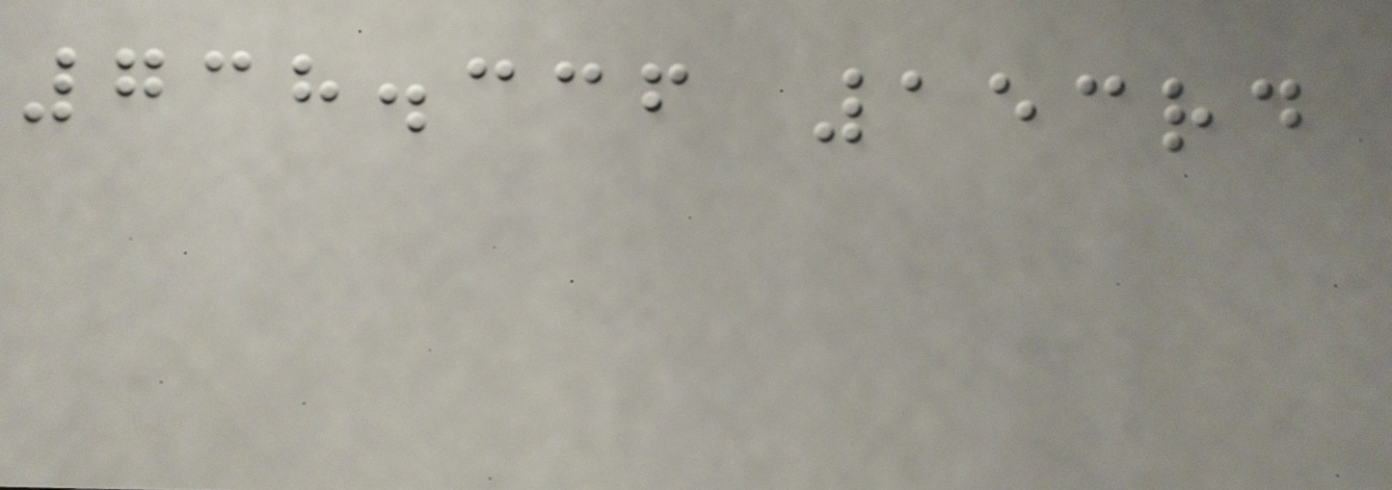738.336 153rd
